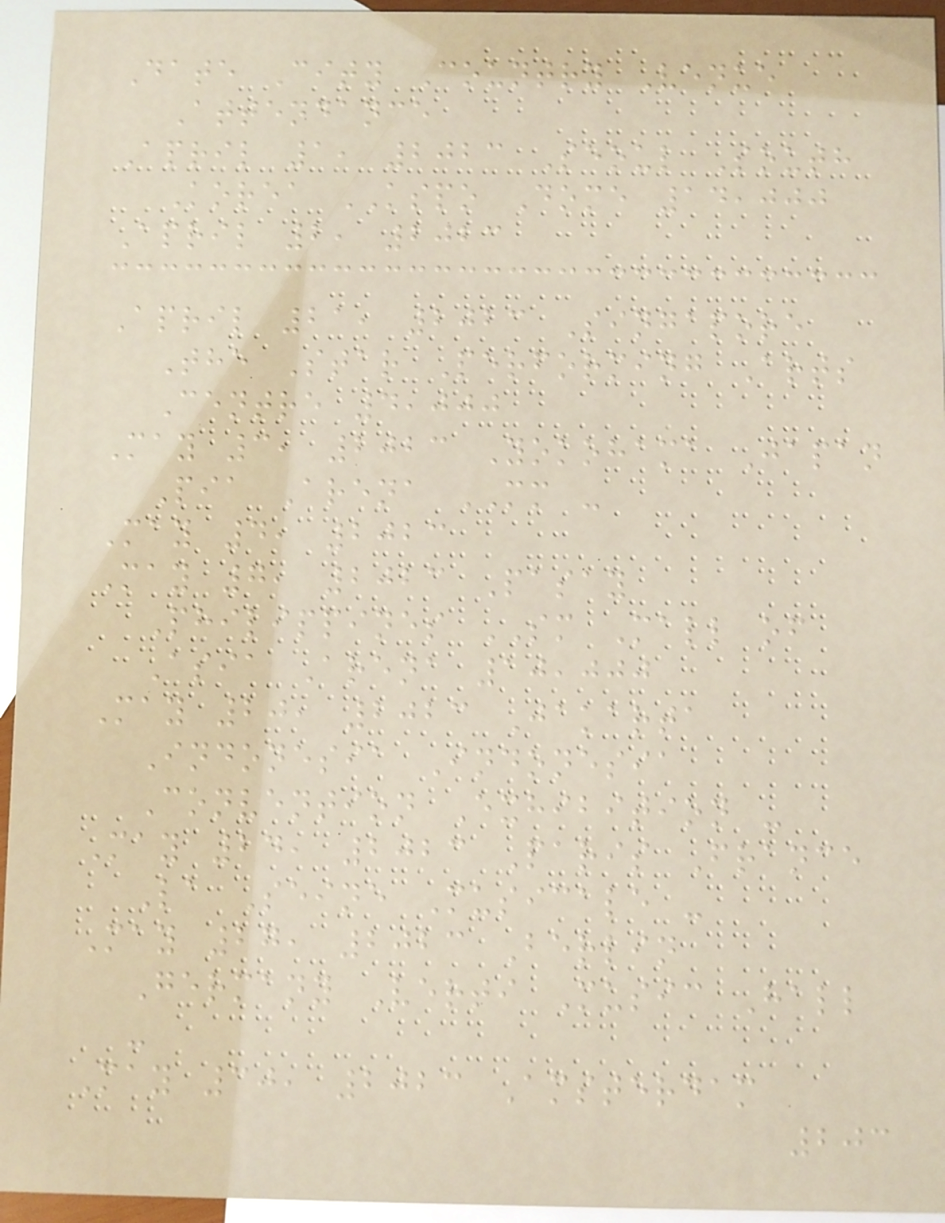Date City Country Venue
Attendance
April 1, 2023 Seoul South
Korea KSPO Dome 14,000
April 2, 2023
April 21, 2023 Singapore
The Star Performing Arts
Centre 4,000
May 3, 2023 Yokohama Japan
Pia Arena MM -
May 4, 2023
May 7, 2023 Pasay
Philippines SM Mall of
Asia Arena 10,000
May 20, 2023 Jakarta
Indonesia Indonesia
Convention Exhibition -
May 24, 2023 Paris France
La Seine Musicale -
May 27, 2023 Berlin
Germany Verti Music Hall
-
May 30, 2023 Amsterdam
203
